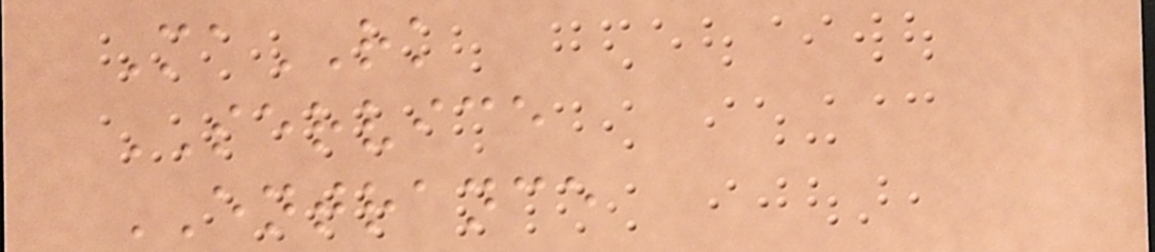MaRK
SERVICE
ENTRANCE
